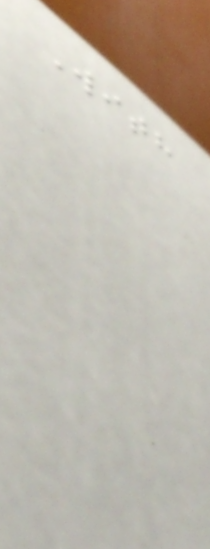With
